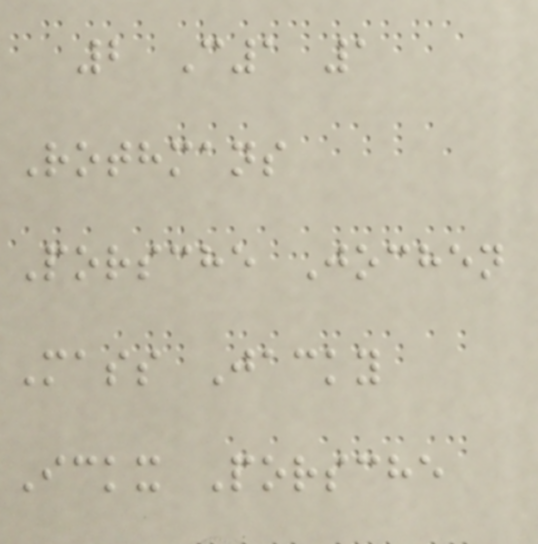2 C1 1
Rothmans
Porsche Jochen
Mass Jacky
Ickx Porsche
